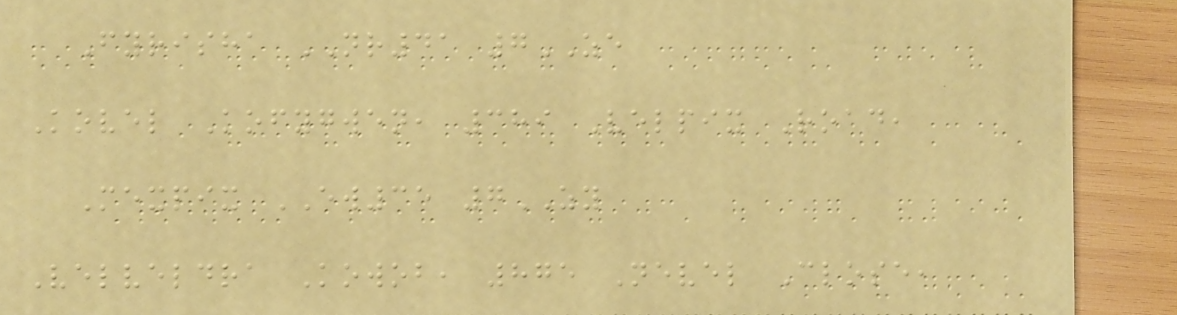Fyrisha NR41 7ZE
Kovel Kofygwen, 389 Velpix Road,
Mexpix EW35 7ZY
Velveldra Kowob, 875 Nevel Close,
